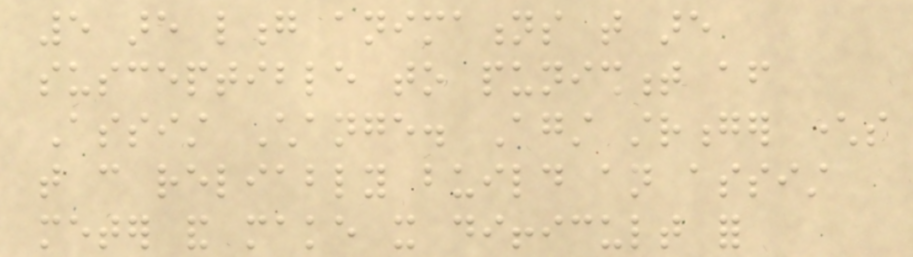5 are long animations that are
susceptible to punishment after
Assist Change. Against stronger characters
that can reliably build an assist
meter and make it difficult for
